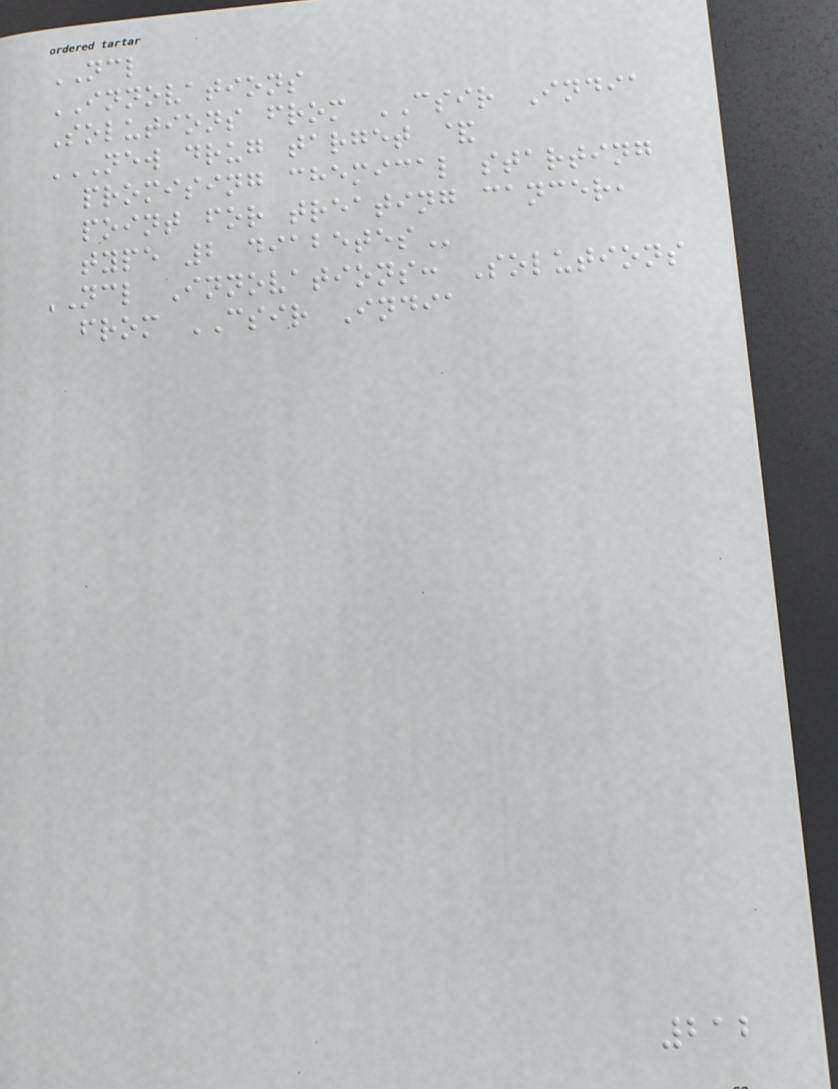NCL
INNOVATIONS
Solutions from CSIR India
NEW DRUG TARGET &
PROMISING CHEMICAL STARTING
POINT FOR TREATING CANCER,
TYPE 2 DIABETES
NCL Innovations: Solutions
from CSIR India
212
